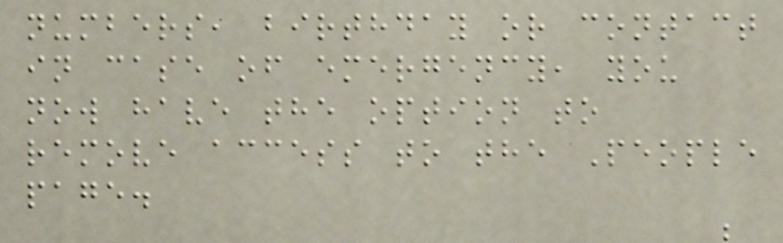numbers, birthday or contact
in case of emergency, you
now have the option to
remove access to the People
page.
